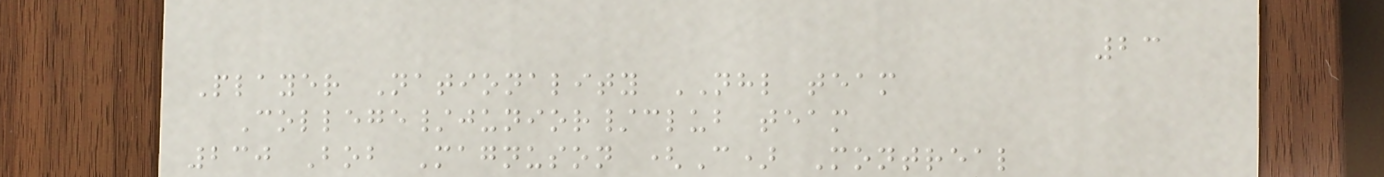23
Player Nationality NHL team
College/junior/club team
230 Bob Magnuson (C) Montreal
